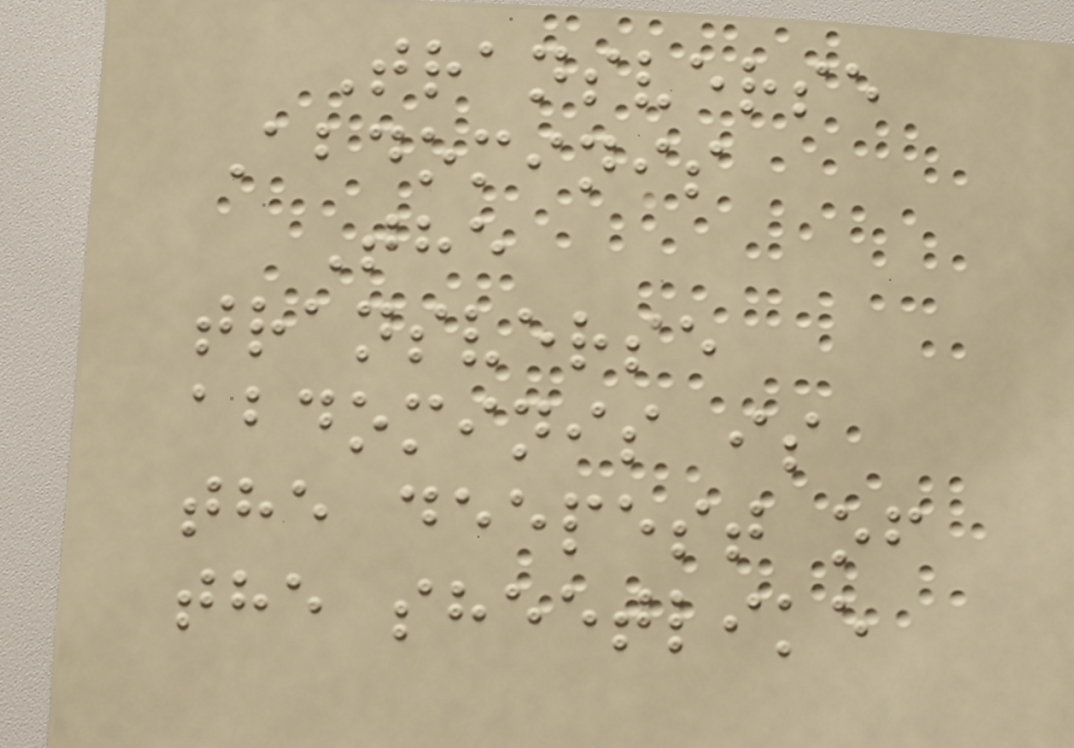Transverse
Abdominis
The
transverse
abdominis is
the deepest of
the sheetlike
